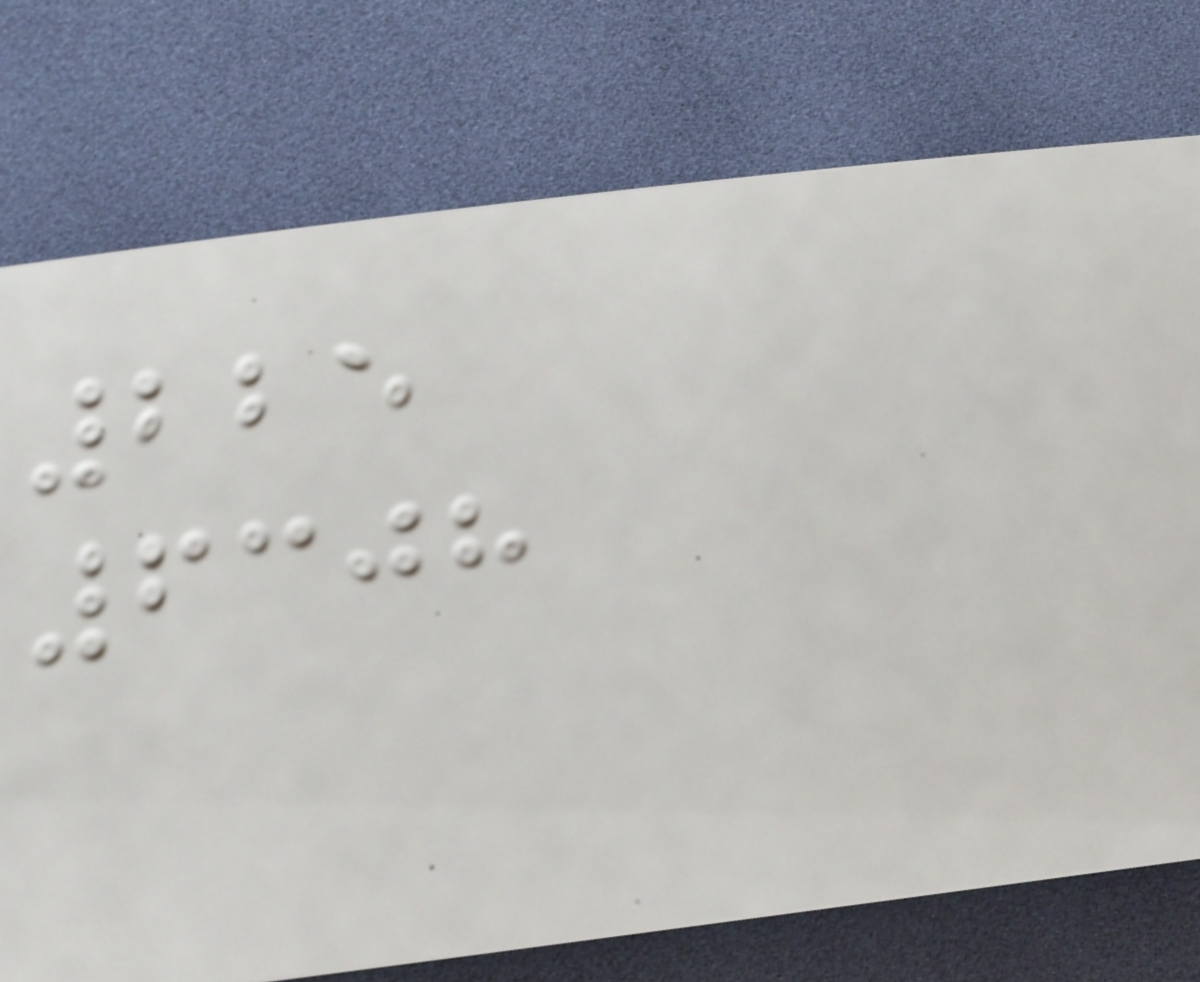225
6308
